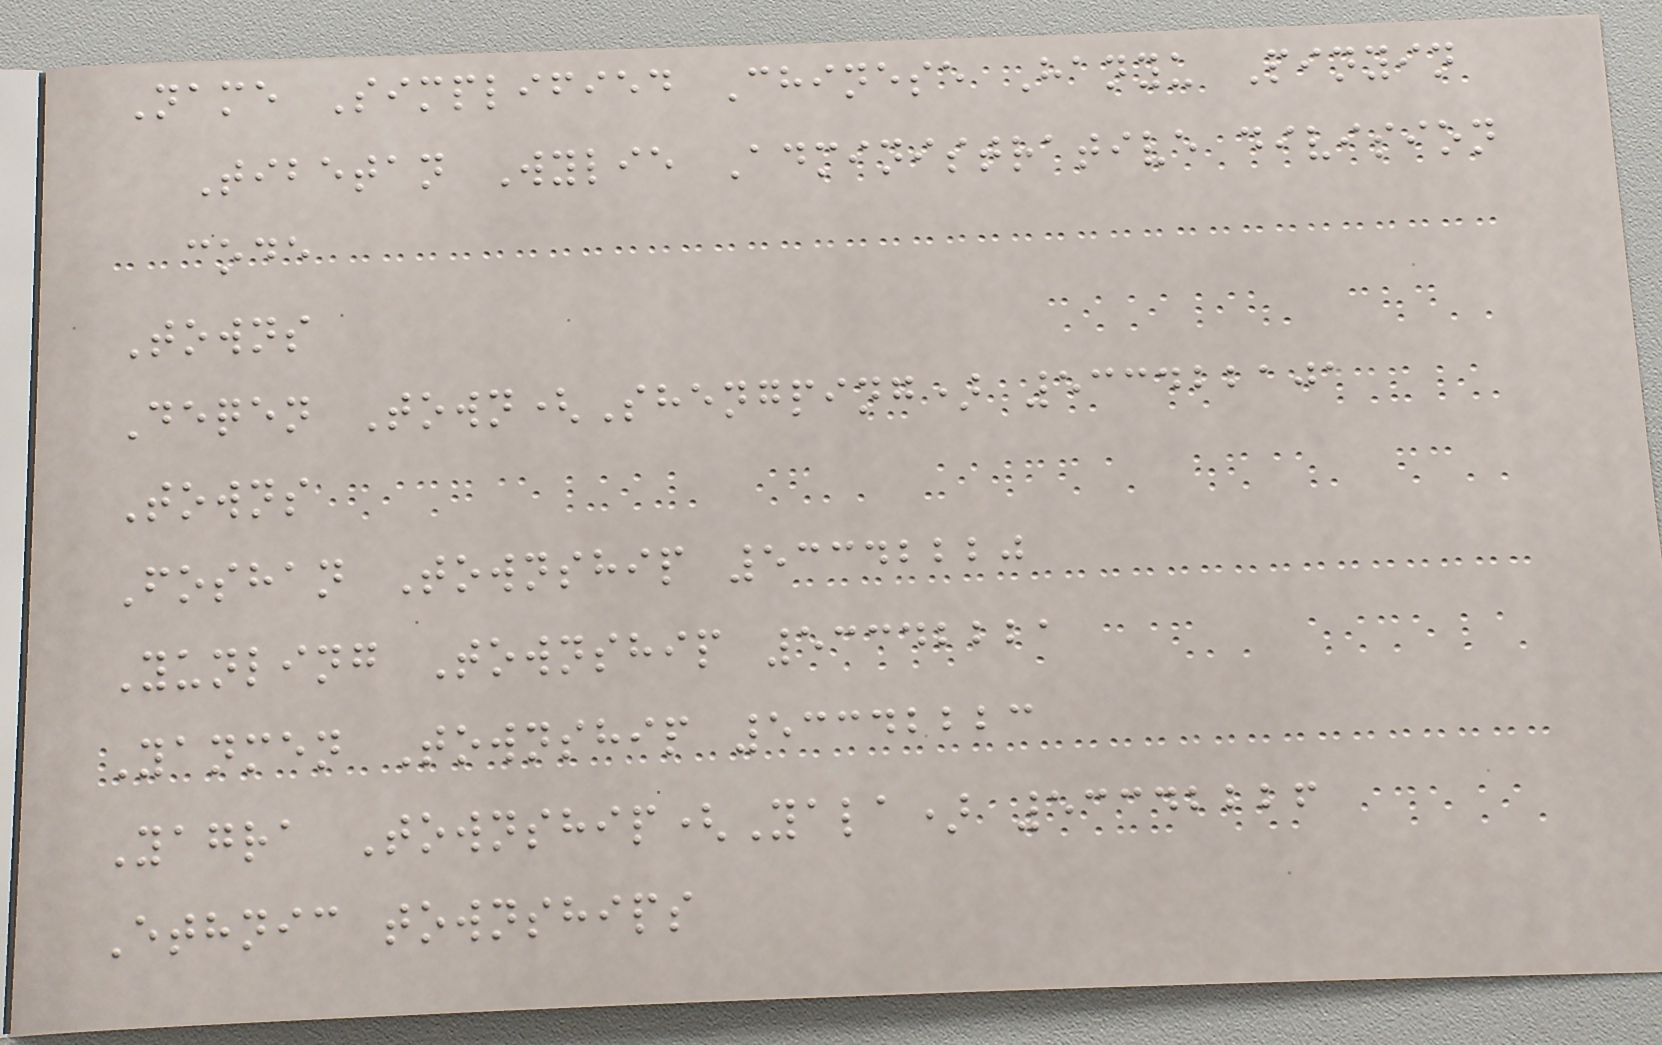Name Simplified Chinese Hanyu Pinyin
Tibetan Wylie Administrative division
code
Towns
Deqen Town(Shengping) 533422101
Towns
Foshan Township 53342220
Yunling Township 53342221
Yanmen Township 53342223
Yagra Township(Yala) 53342226
Ethnic townships
